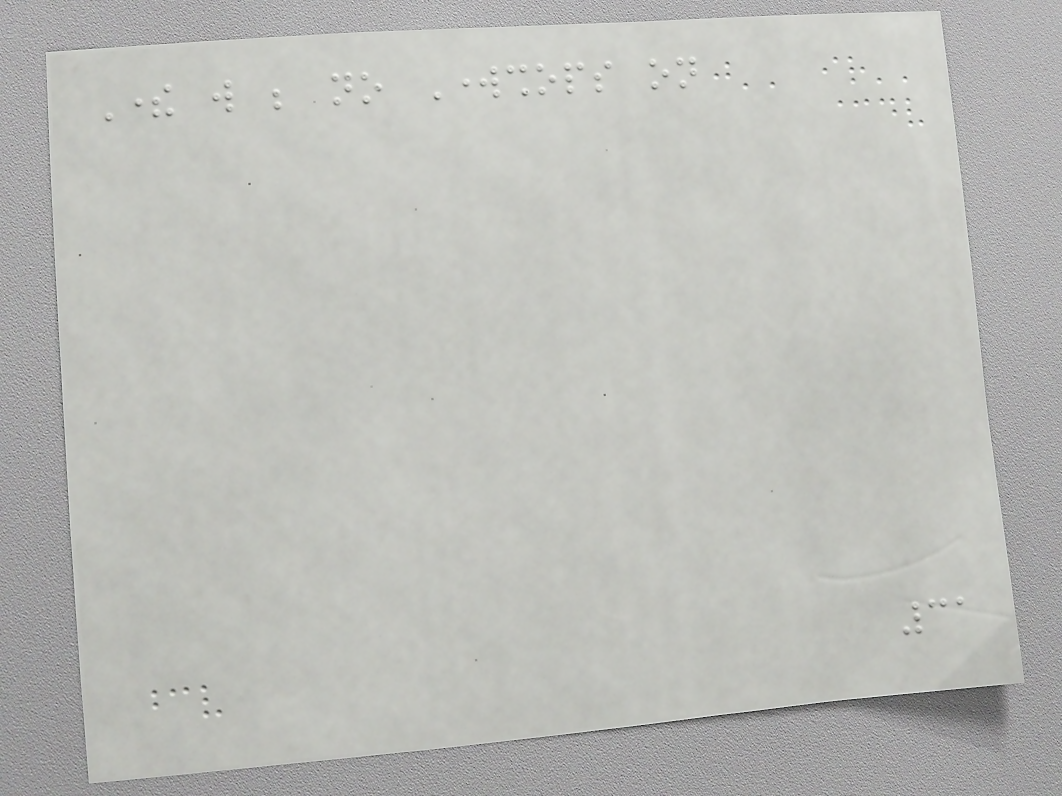There will be no Workshops on
31
